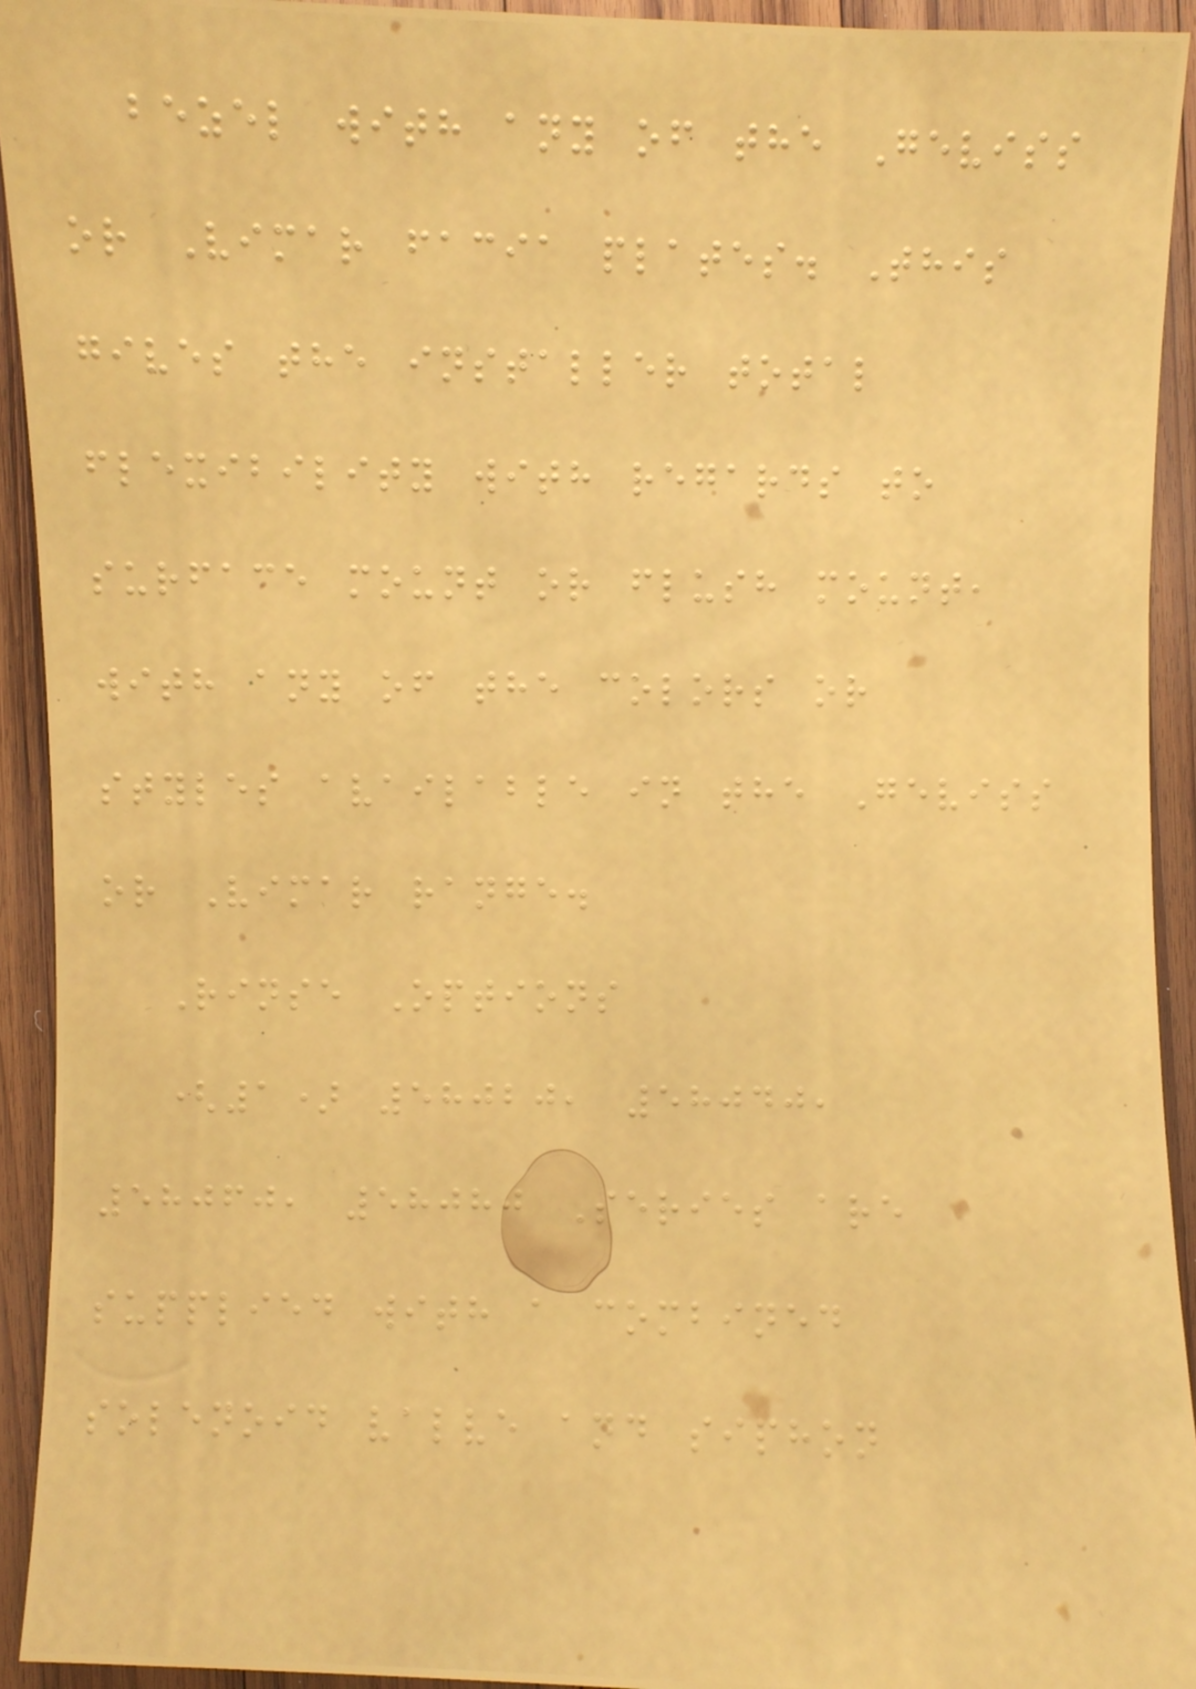bezel with any of the Geviss
or Vimar facia plates. This
gives the installer total
flexibility with regards to
surface mount or flush mount,
with any of the colors or
styles available in the Geviss
or Vimar range.
Rinse Options
(1) 58020, 58040,
58060, 58080 Series are
supplied with a combined
solenoid valve and siphon
